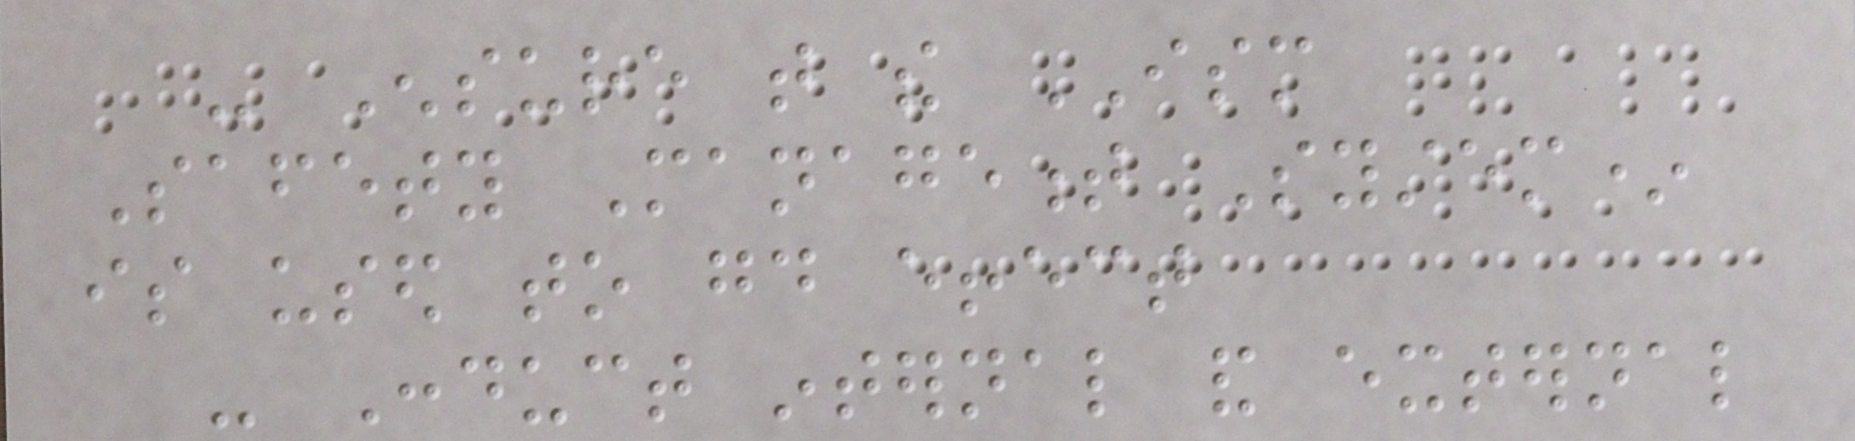- Ensure that the ISM
Safety Management System*
is used to good effect
- Conduct internal and external
